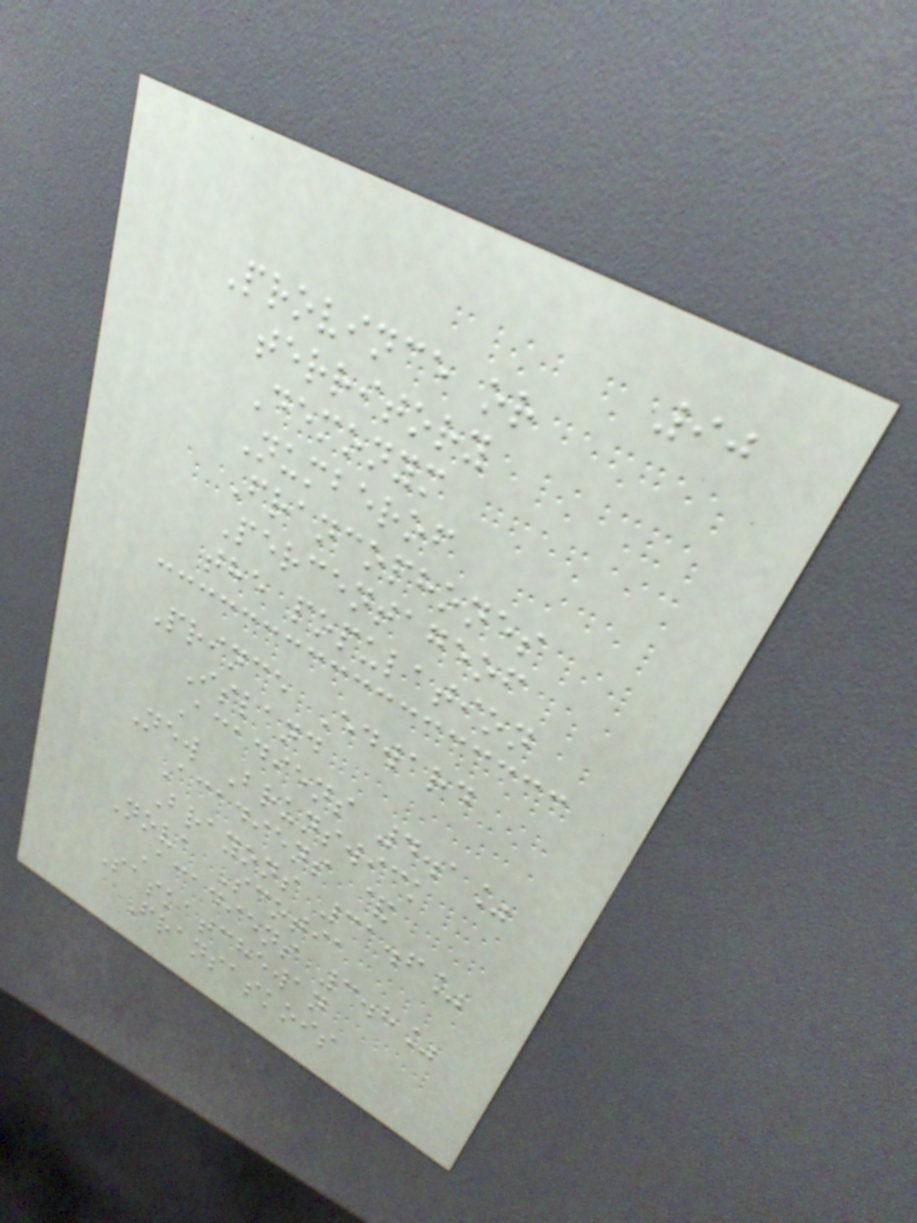90
Province or
territory
Demonym
Numberof
Francophones
Percentageof
the population
Prince Edward
Island
Acadiens 4.1%
New Brunswick
Acadiens &
Brayons 31.6%
Nova Scotia
Acadiens 3.8%
Saskatchewan
Fransaskois
